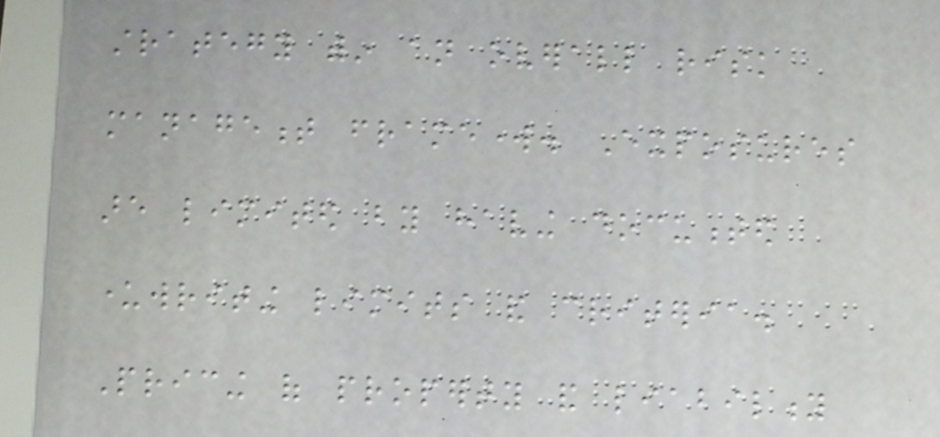strategy within an overall risk
management framework. Exposures
are limited by having documented
underwriting limits and criteria.
Pricing of property and liability
